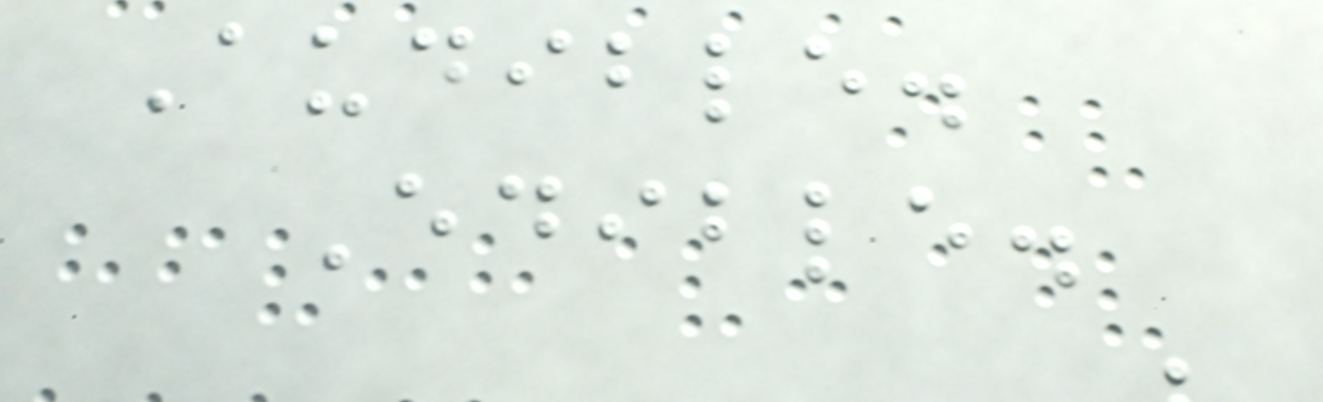Audible.
Edible.
